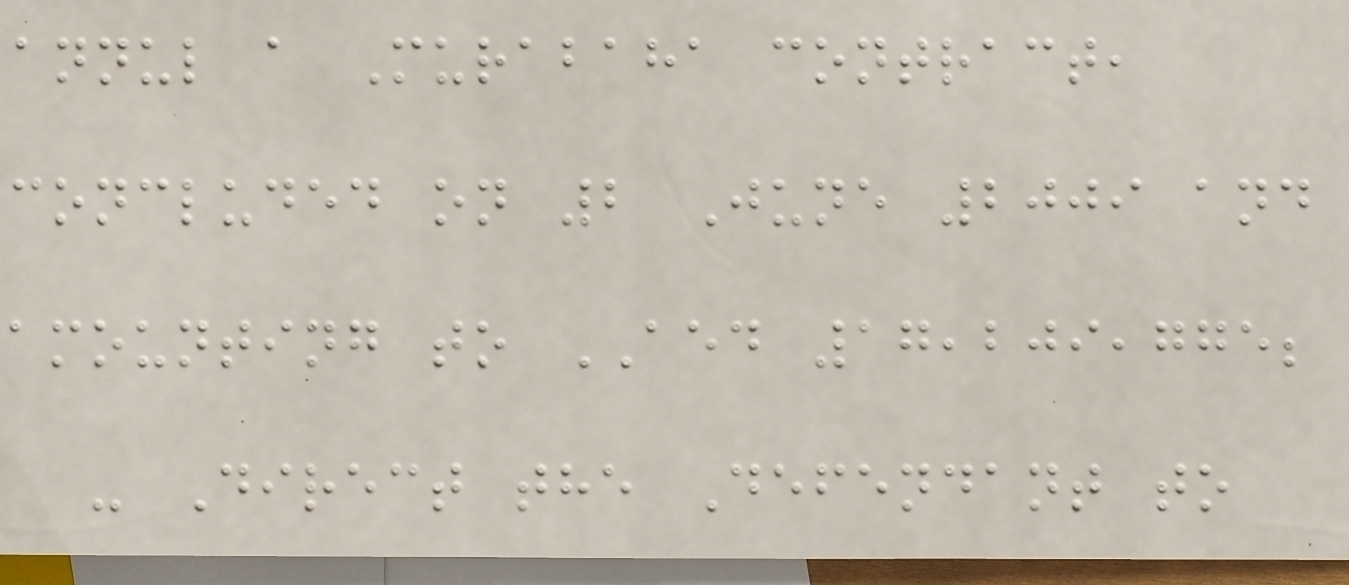annul a Murabaha contract,
concluded on 2 June 2009 and
amounting to AED 17,209,775;
- Direct the Defendant to
